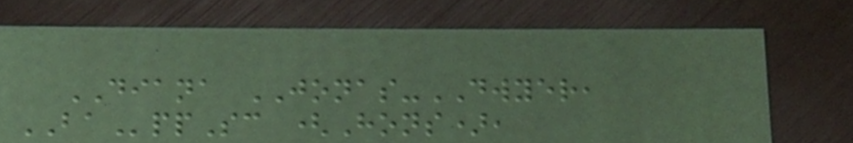DIANA JONAS-DWYER,
BAppSc (Hons),
